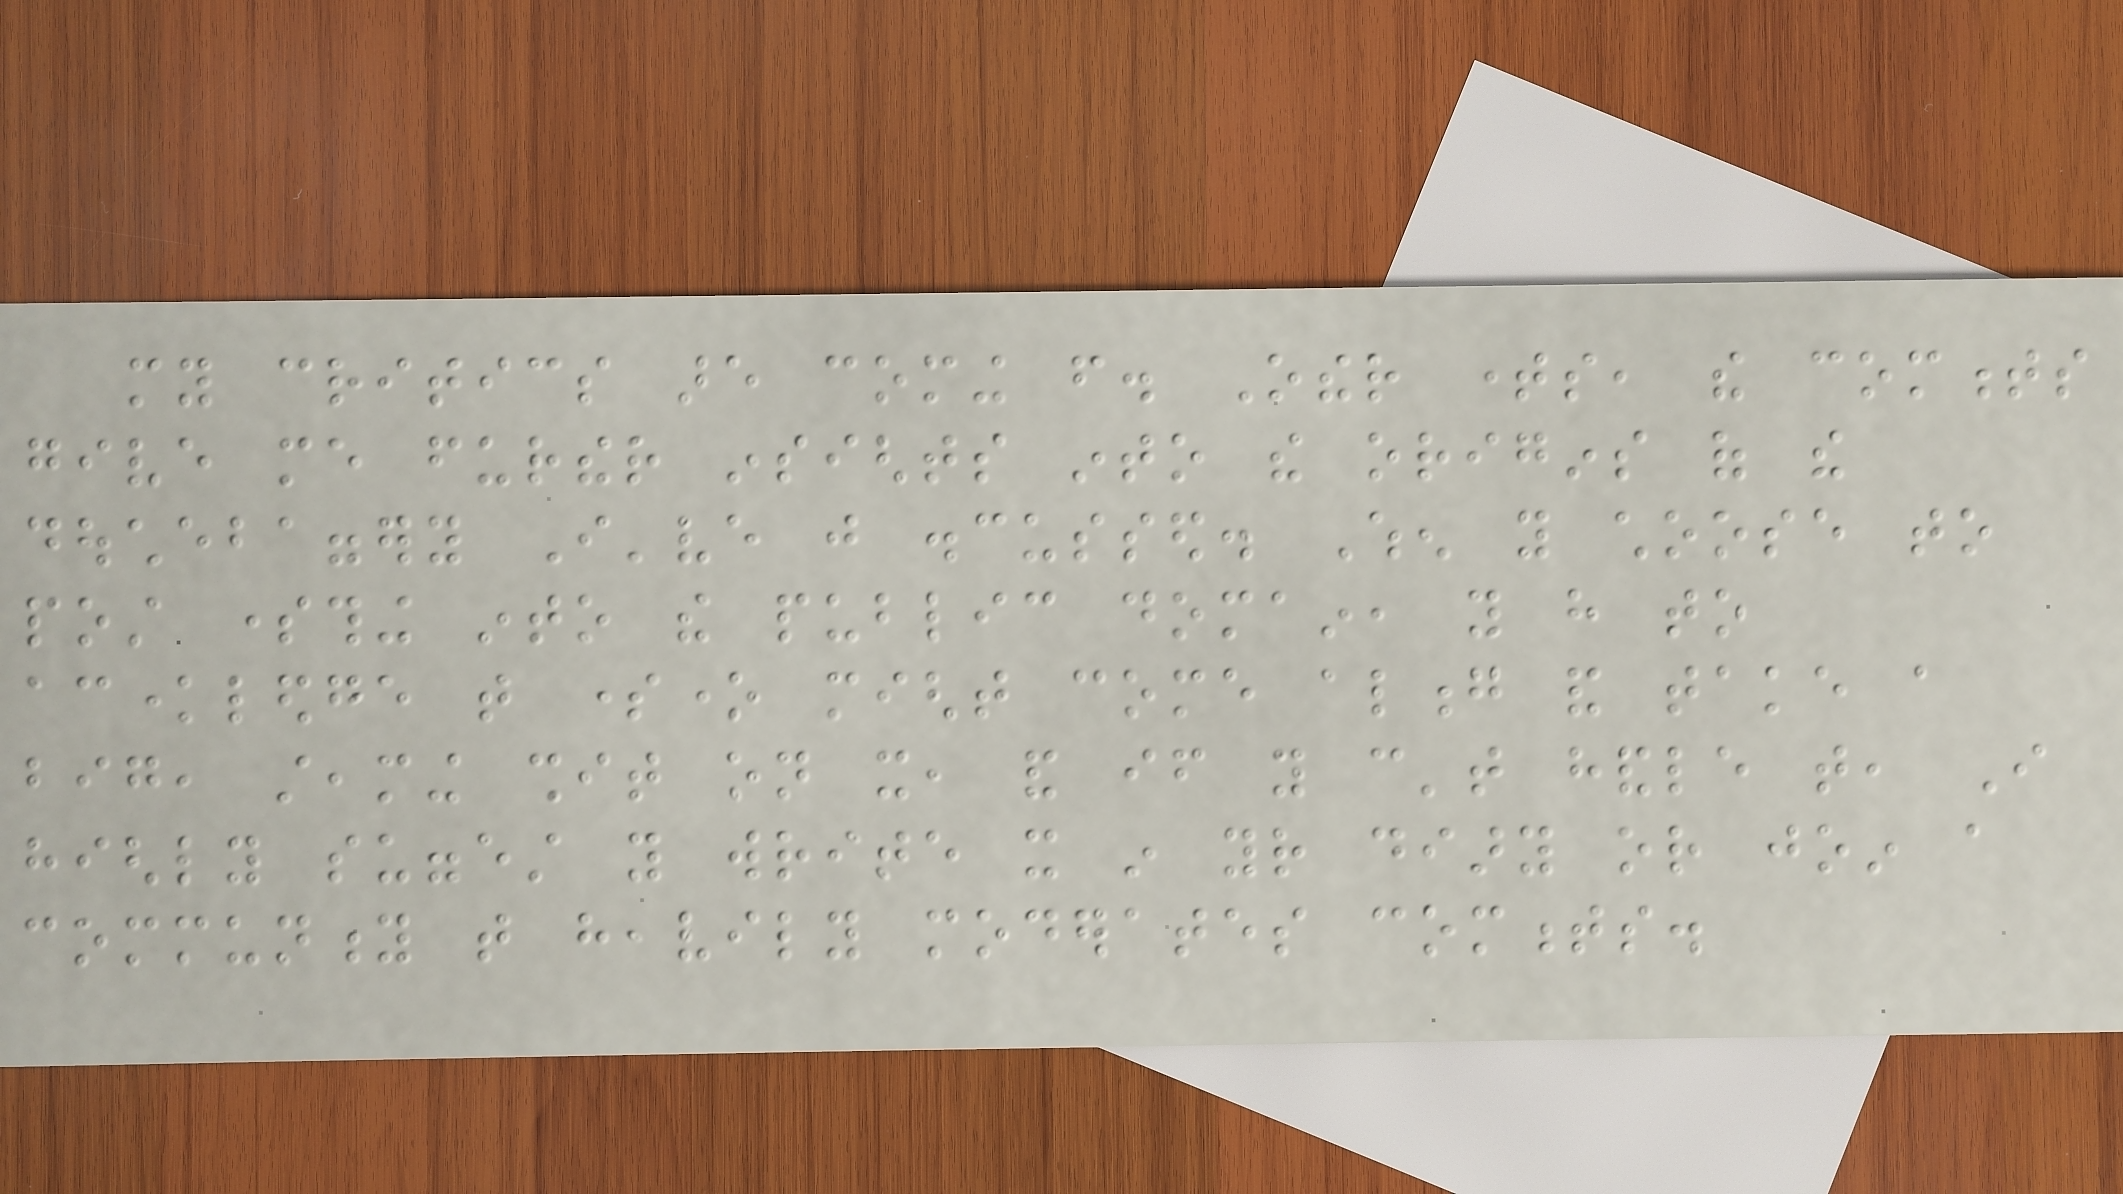my critics are coming from. Other times, the comments
give me further insights into the origins of the
douchebaggery I've just discussed. When you choose to
post something into the public domain, you have to
acknowledge that someone might come along and take a
big, steaming shit on it, and if you can't handle that, I
highly suggest you write it in your diary or join a
community that heavily moderates comments.
